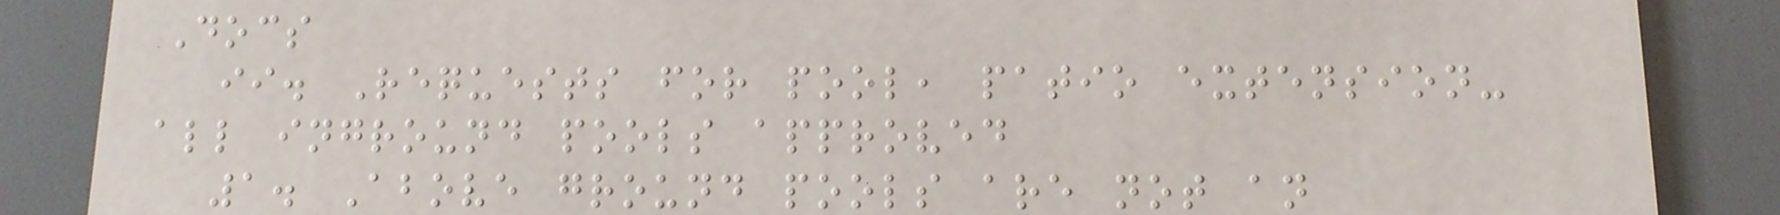Docs
ii. Requests for pool, patio extension-
all inground pools approved
1. Above ground pools are not an
